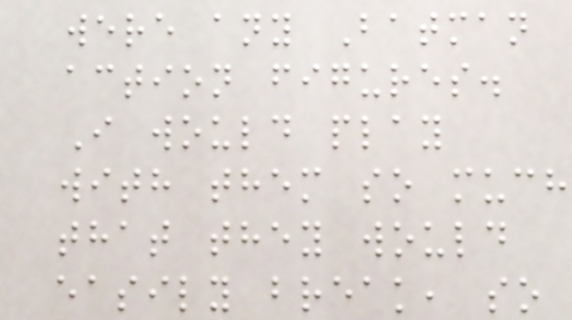were any Batman
action figures.
I would play
with them so much
that they would
easily break, so
